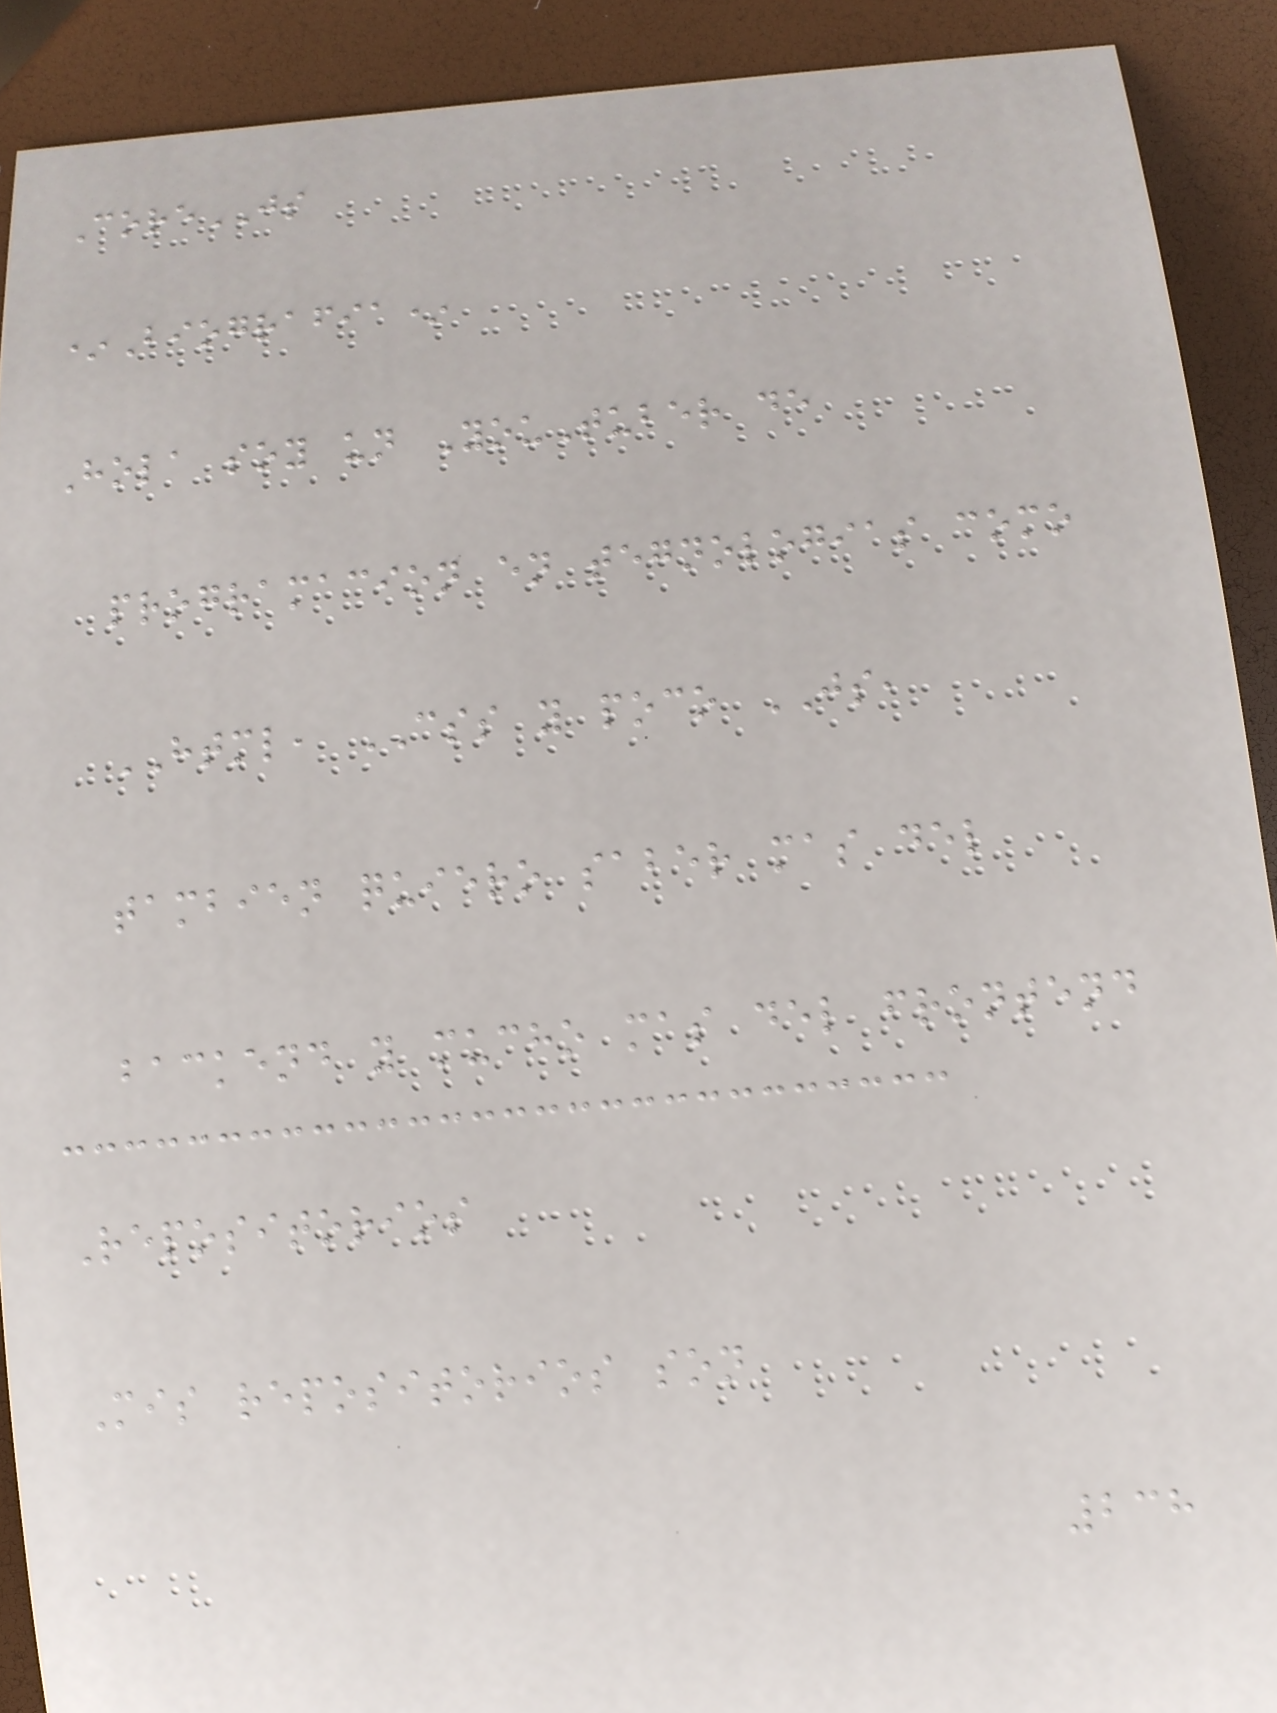CoreJS
*Biografia*
Hola soy un YouTuber de
programacion en tegnologias como
HTML, CSS y poco JS,
tambien quiero saber mas del
backend y mucho mas del frontend
Repositorios
Mis repositorios son
238
